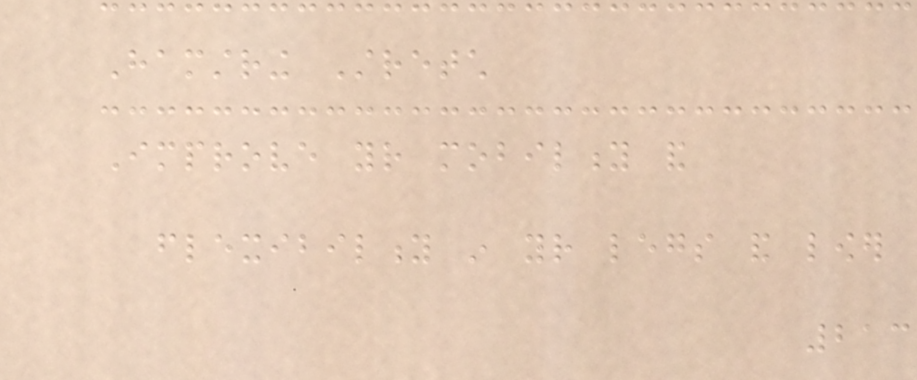Hamstring Stretch
Improve your mobility and
flexibility in your legs and lower
213
